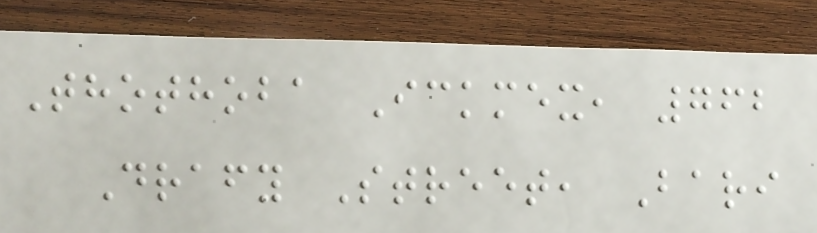Thothoba Ickmex, 762
Drafy Street, Bari
